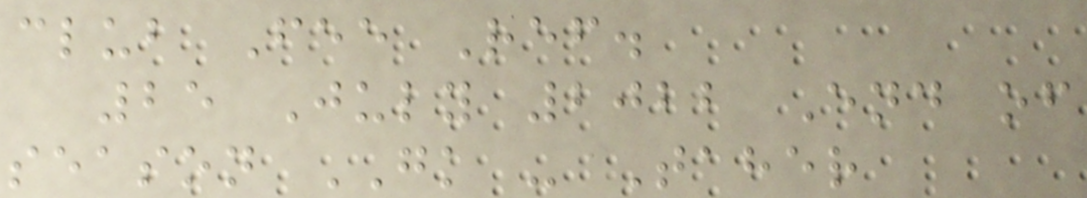club Fee Ref.
25 July 2022 End of
season GK - Taher
